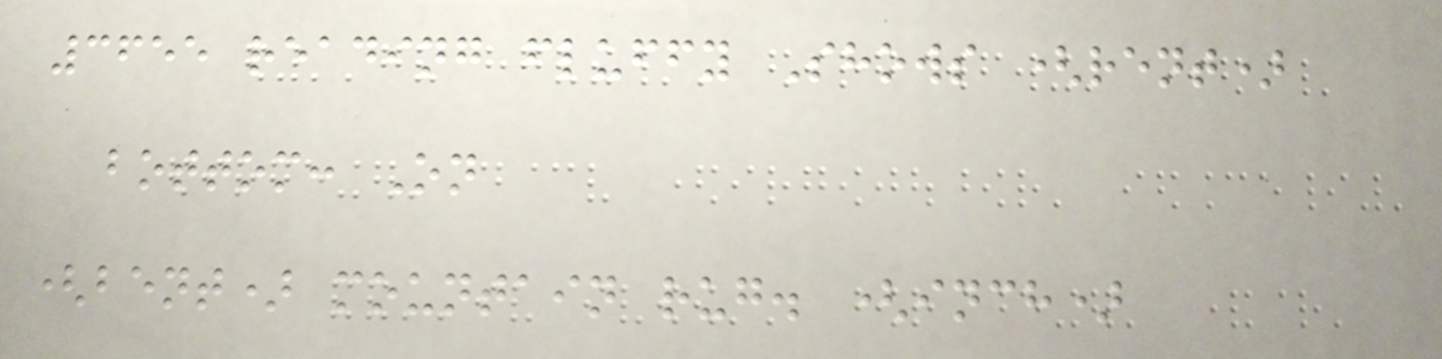3655 reading fluffy Shows (rent)
bottom: On
(bent) mountain rug. (inch)
